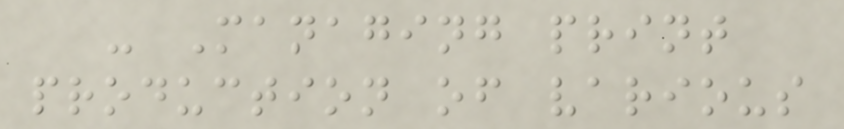- Managing print
production of various
